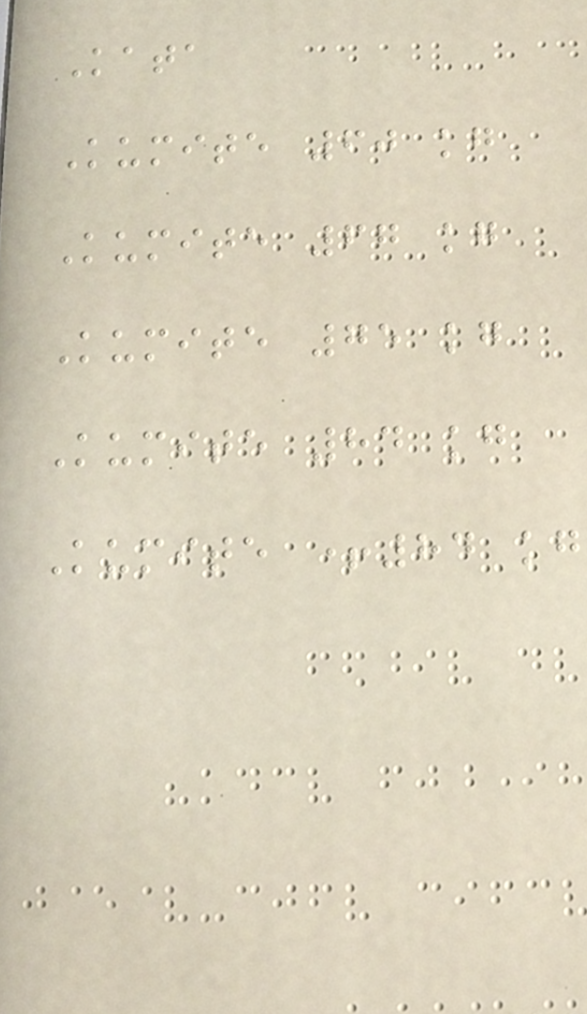Kata
Kumite 60 kg
Kumite 67 kg
Kumite 75 kg
Kumite 84 kg
Kumite +84 kg
